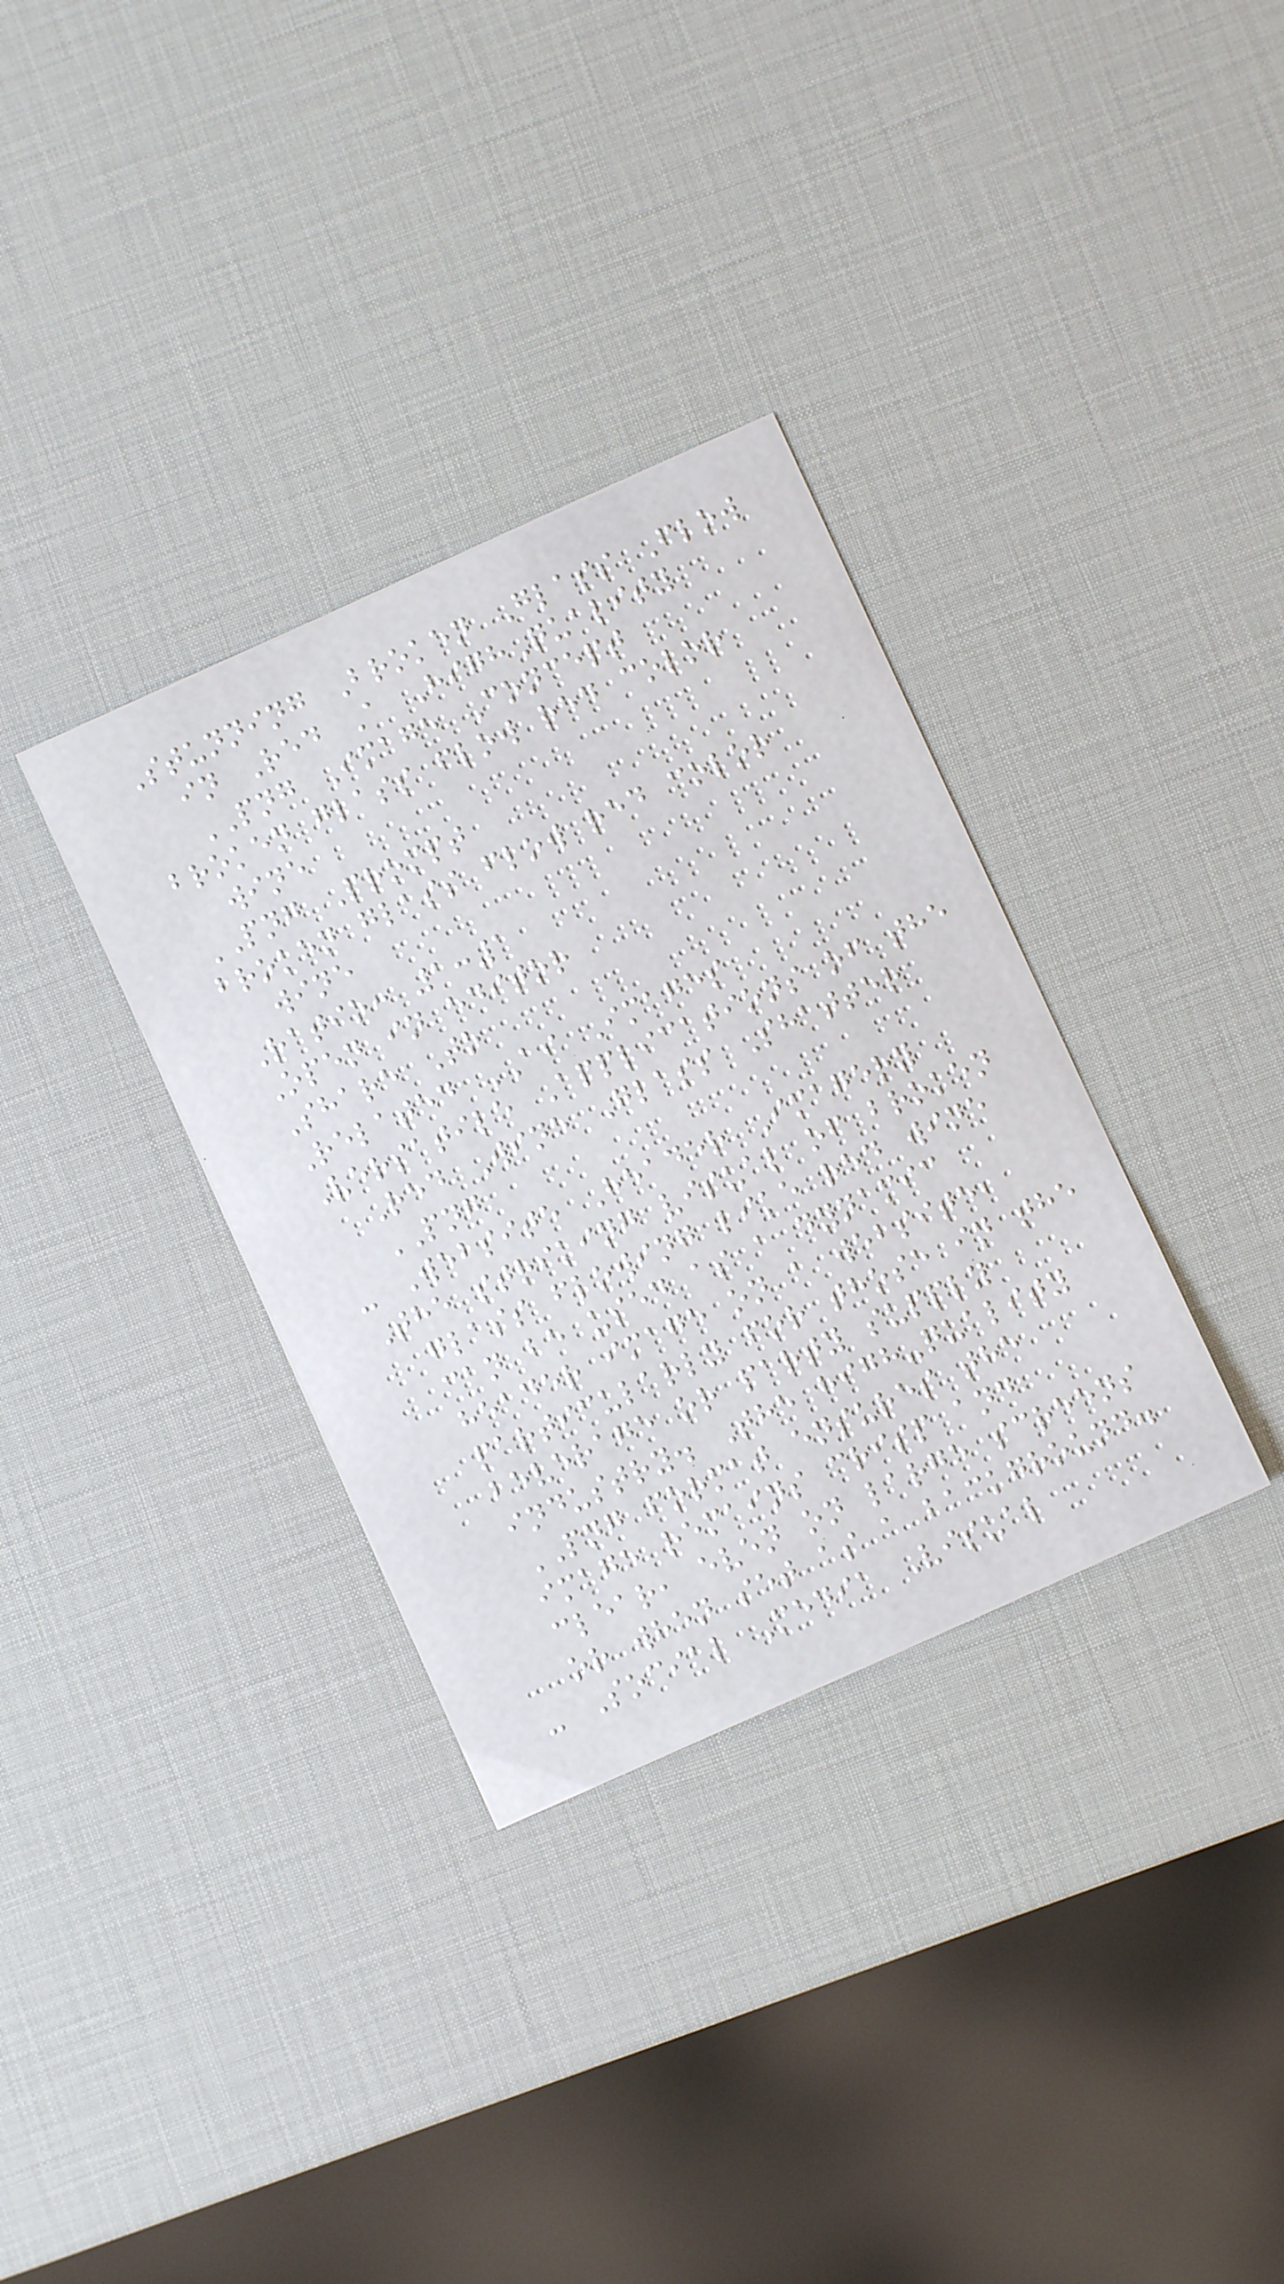Stunning Broken Glass Flow
in Red A HighQuality
PNG Image Concept
broken glass flow red color
wine
PNG Prompt
broken glass flow red color
wine
Ratio: 1:1
Open in editor
Share To
Related AI Images
Versatile Applications of the
Red Wine Glass Shatter
PNG
- Website Header Imagery
The striking visual of broken
glass flowing like red wine
can be used as a dynamic
header image on a website,
particularly for those in the
beverage or party supply
industry. The high-quality
PNG format ensures the
image remains crisp and
clear, even on large screens
or when set as a background.
- Social Media Visual
